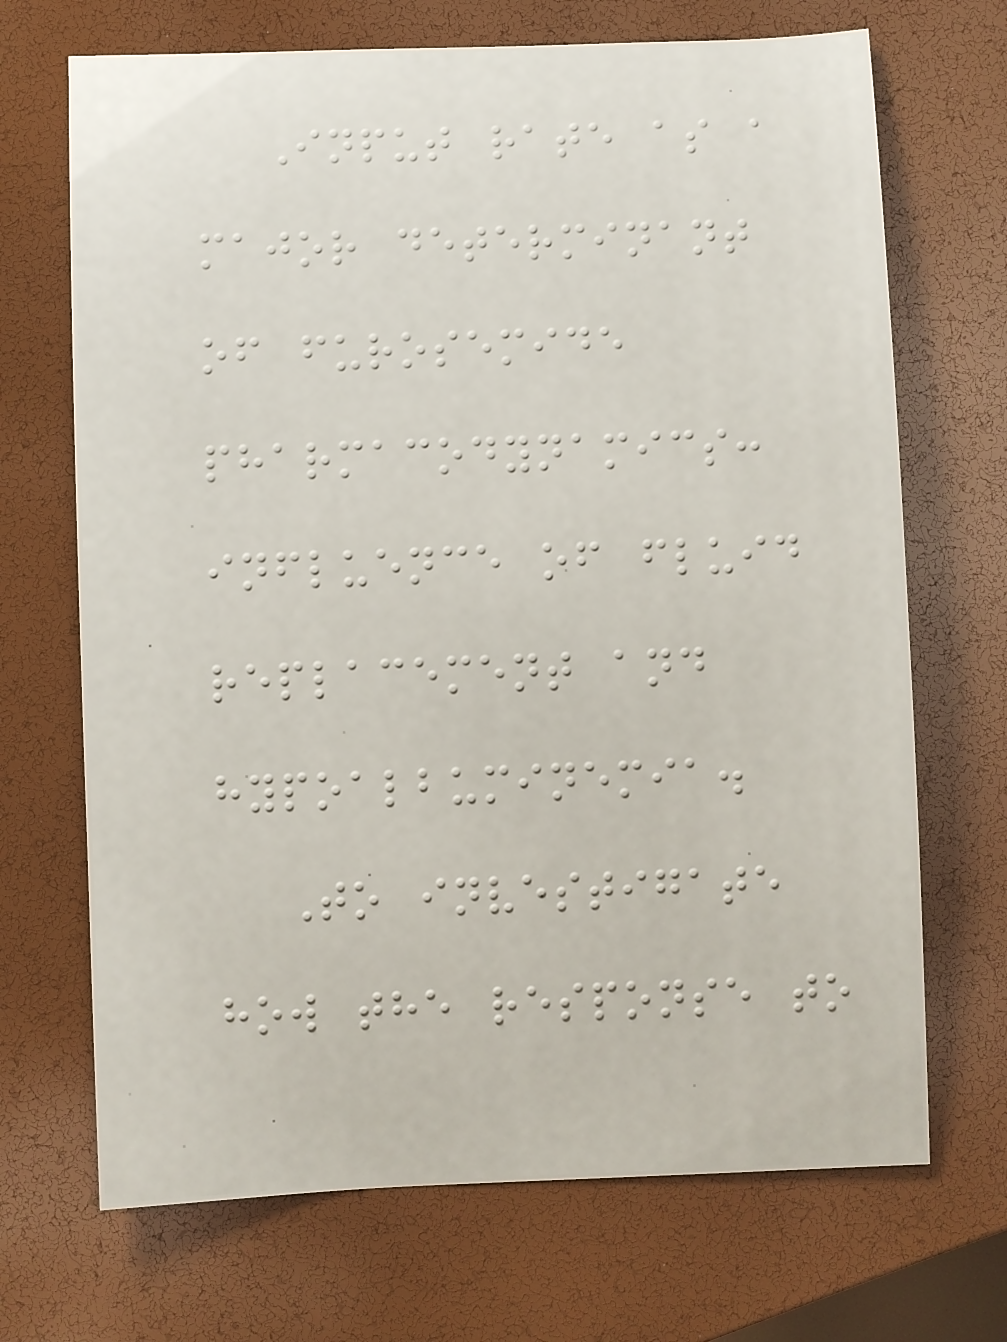Input rate as a
major determinant
of furosemide
pharmacodynamics:
influence of fluid
replacement and
hypoalbuminemia.
To investigate
how the response to
